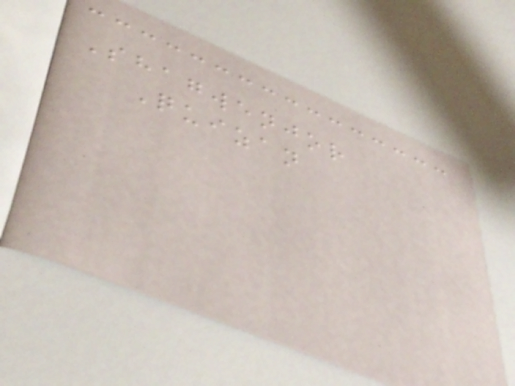Shagwenjor
Quizan
